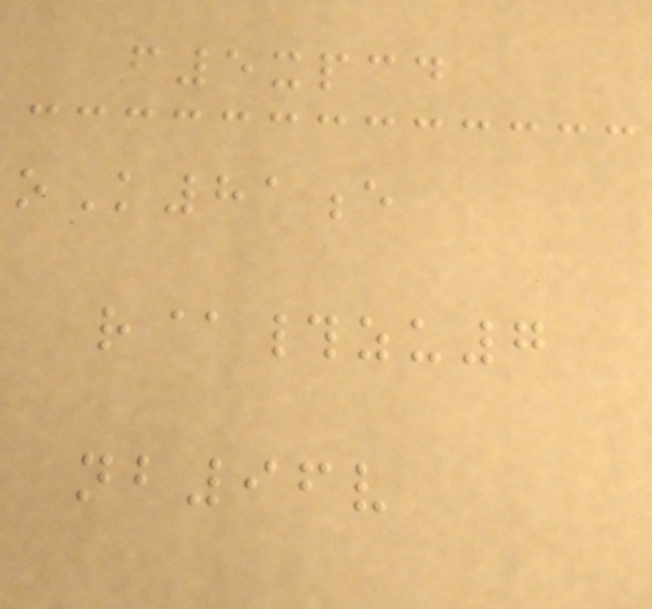f5xpcd
oK81e
r@#zu7
nb96v
